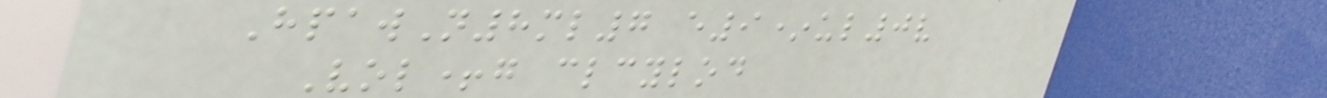HpawN8ml7 e9*ul0v
Vol+g clcylod
